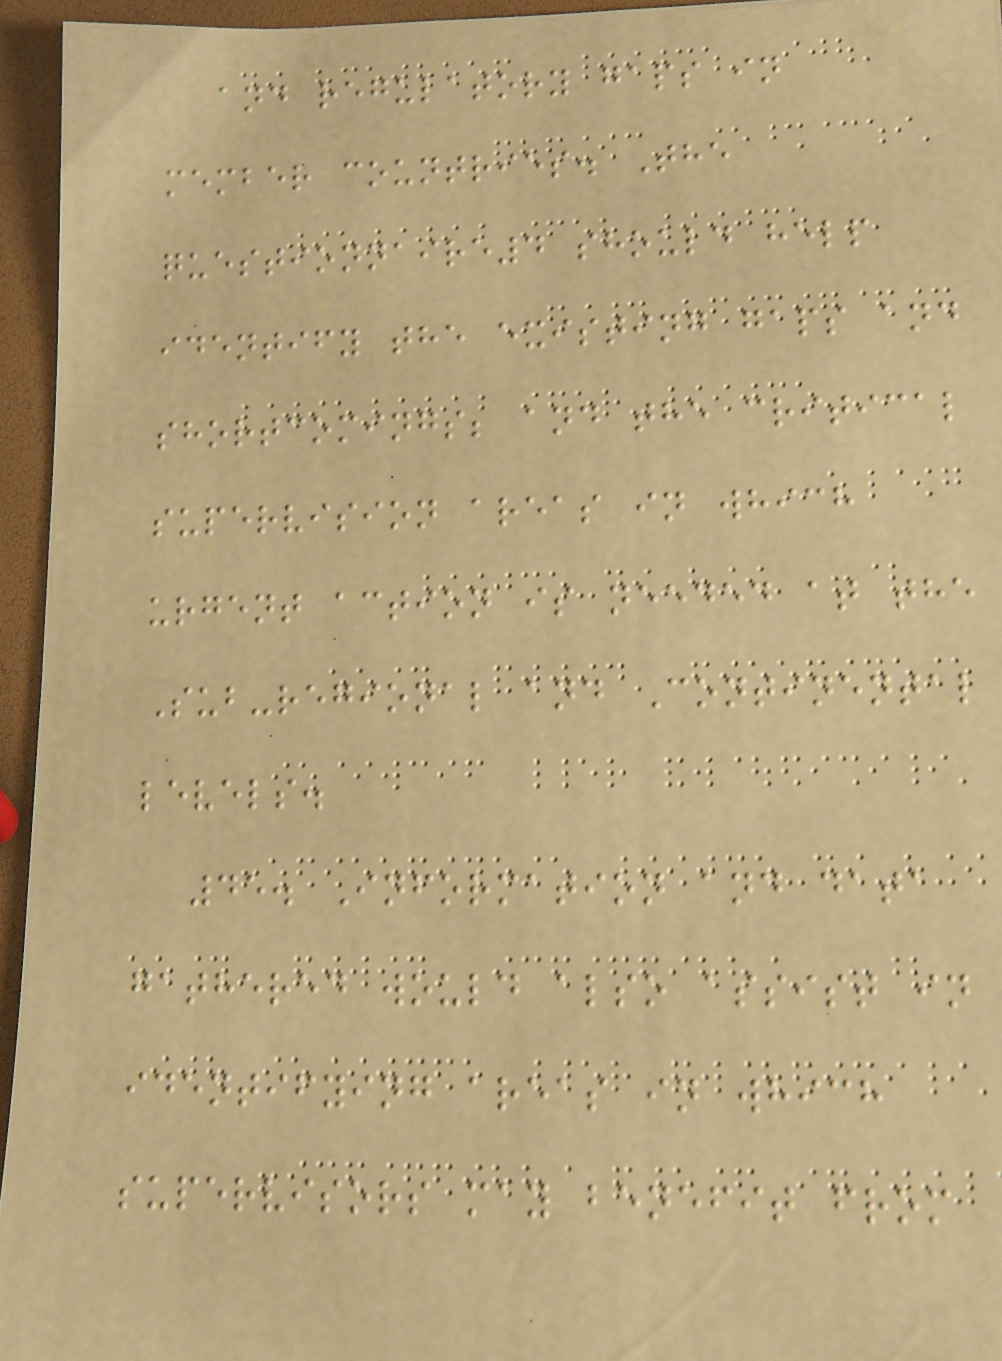and regulatory gaps in
member countries. The
questionnaire4 should help
identify the existing gaps and
shortcomings; and the critical
supervision areas in which
urgent action is needed at the
Sub-regional and Continental
levels.
45. Information and data
gathered would also assist in
identifying areas in which
supervisors may benefit from
